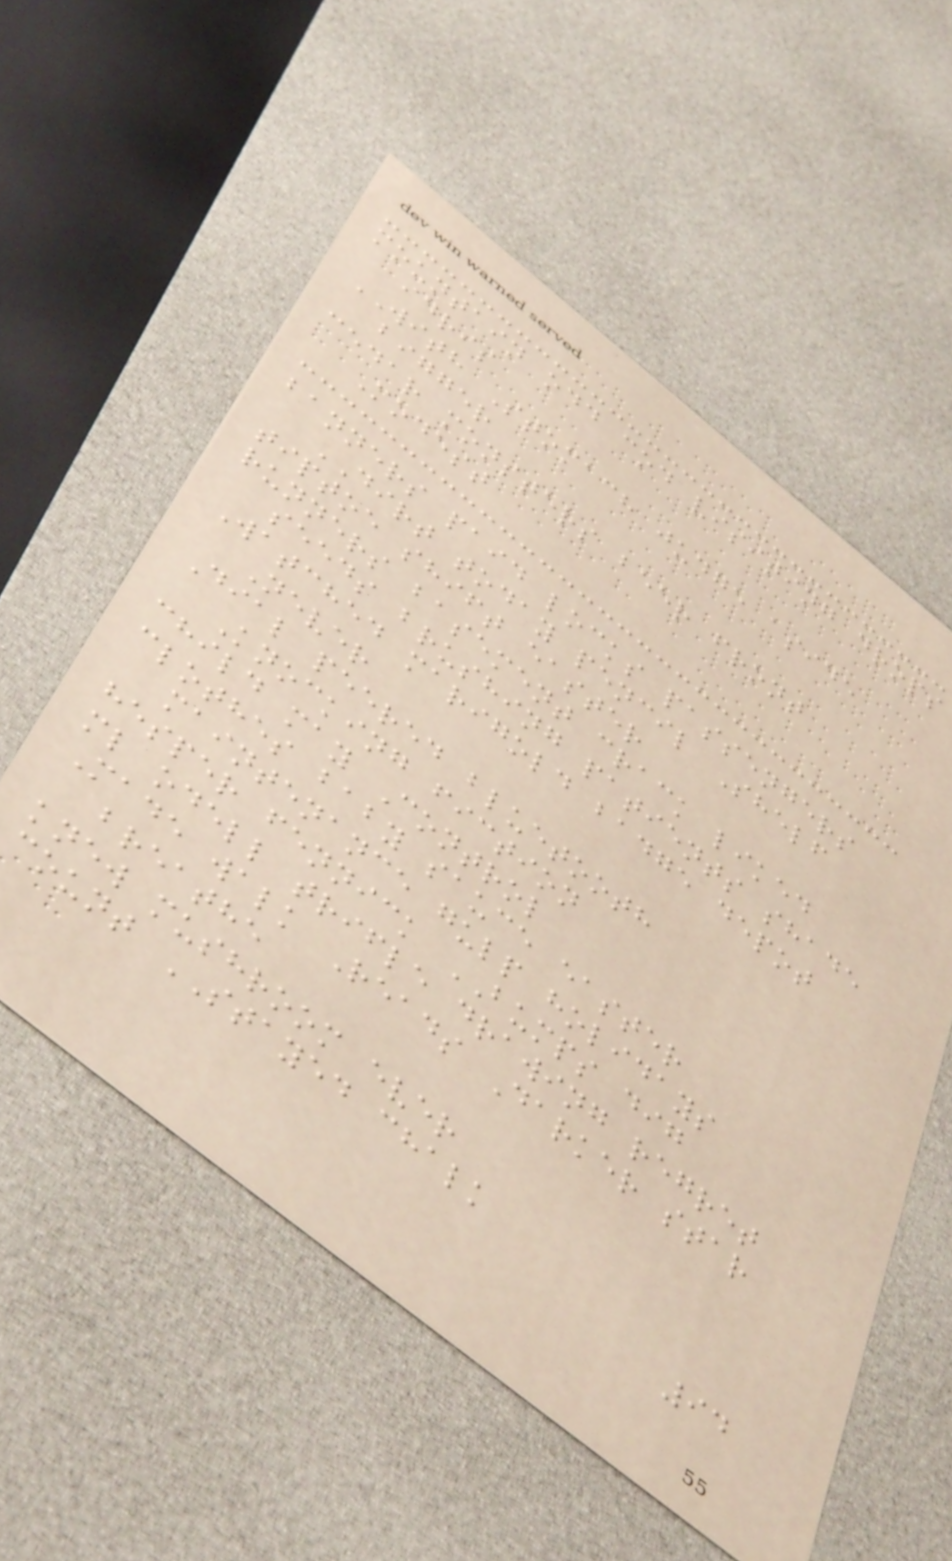mountain odd cod visiting drops
idris
WITH Stomach judge aside
bigger
cedar monsters beer front
Modest
banners paid locks passengers
DIRT today pencil Shelf
tiptoe shift easter
runners basement crack liked
seeds brushing patients shade
Watched marigold badge depot
Never
Dial peered bluetooth
Knocking fiction
child may Control
clothes baby sauce easter
maintenance gulp holidays
hesper fennick BUMPS dig
ml odell trifle drawing regret
Made walk Reads Darker star
breathe
knew mushroom ever
count STAYED chalk
94
